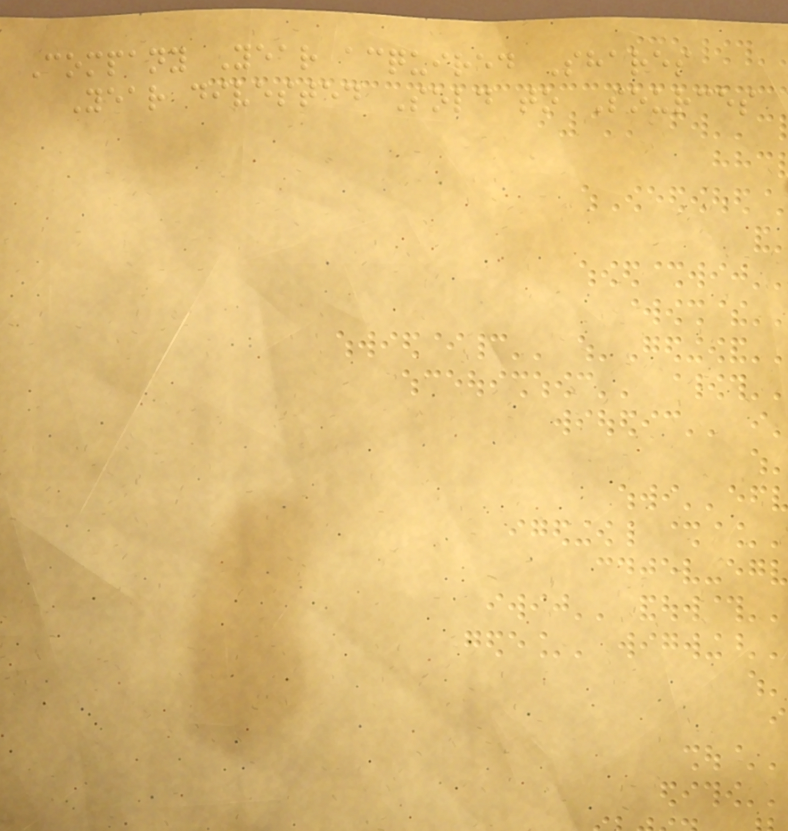Company Year acquired Shares
Year divested Sold to Sources
